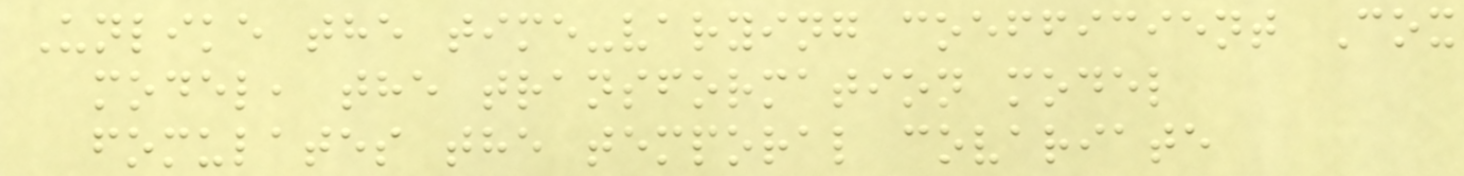Unlike the time-varying coefficient Cox
model, the transformation model
fomulates the temporal covariate
